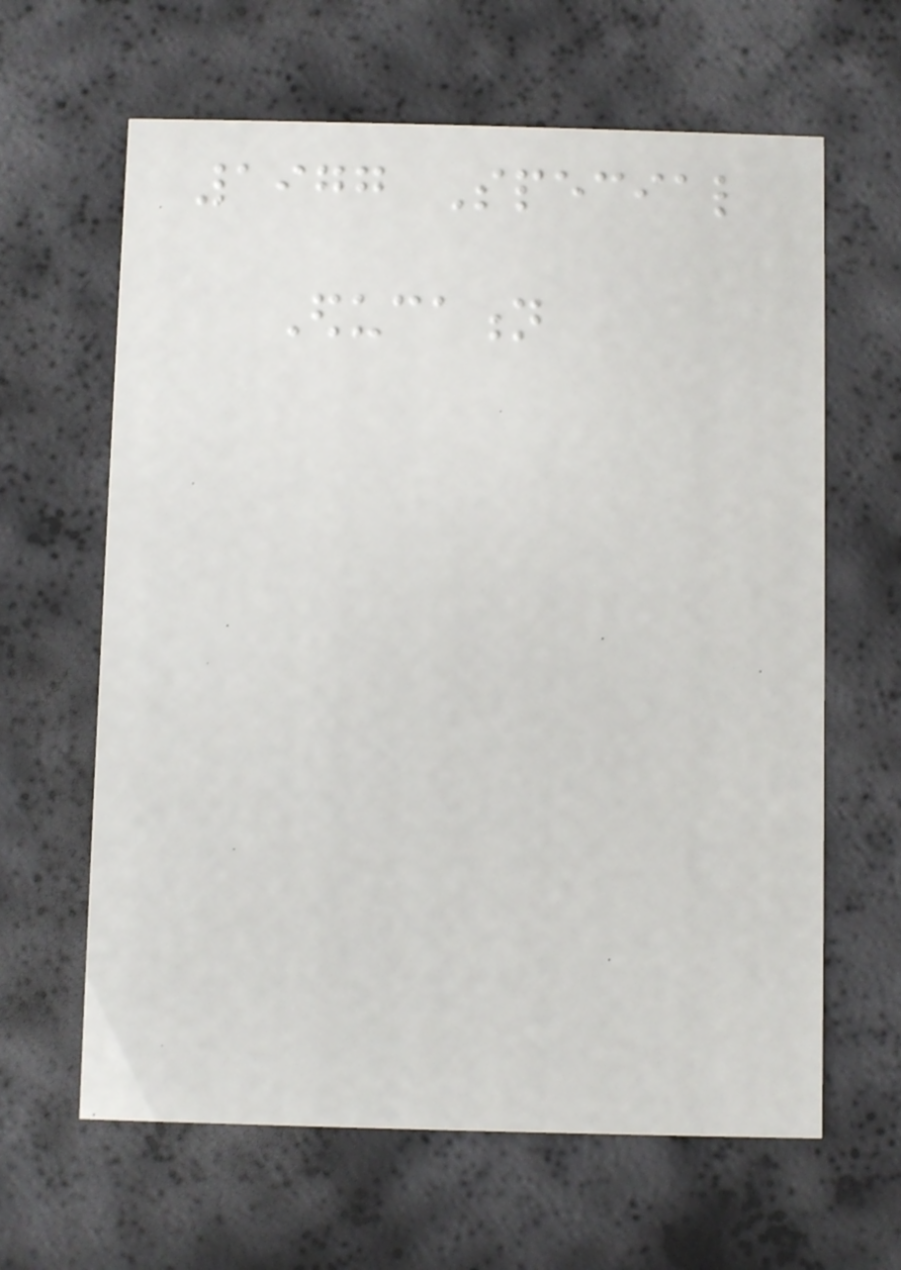1977 Special
Education
